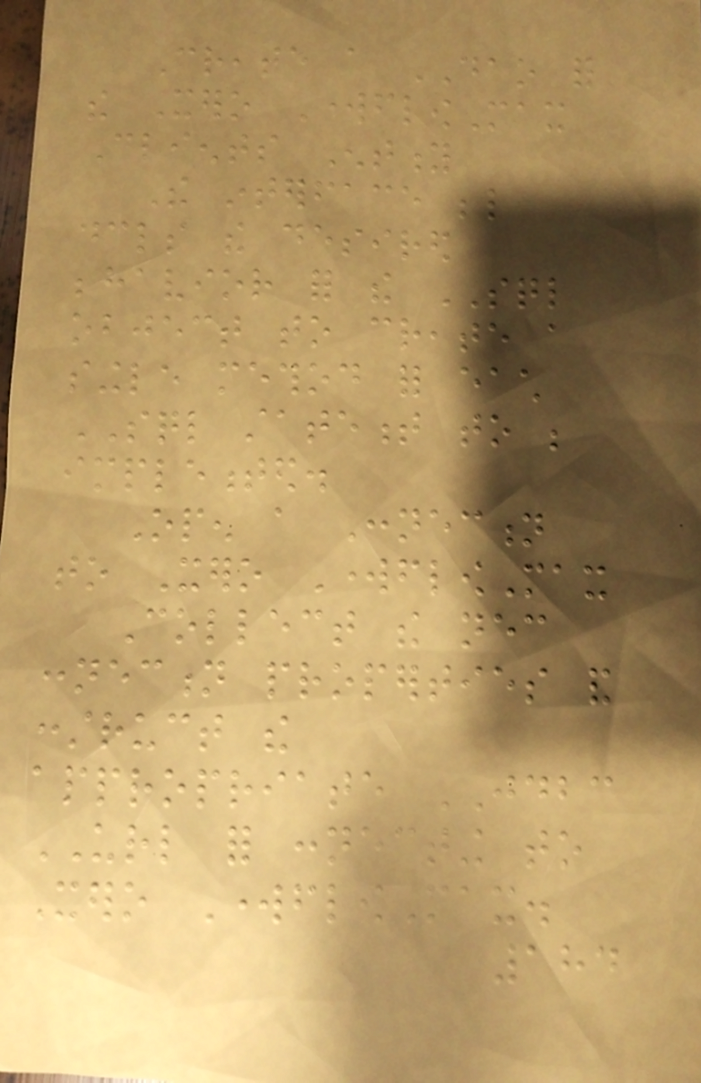Create a DAO for
the Xero WorkflowMax
Clients Entity
The interface below
declares the desired
behavior for the SQL
object to create a
single method for each
SQL statement to be
implemented.
Open a Connection
to Xero WorkflowMax
Collect the necessary
connection properties and
construct the
appropriate JDBC
URL for connecting to
Xero WorkflowMax.
184
